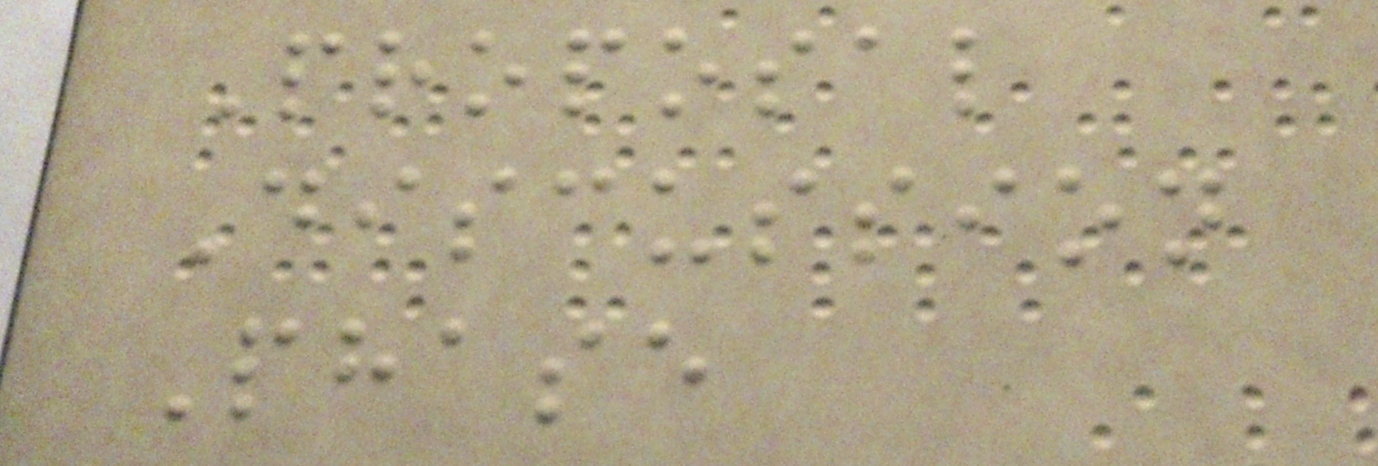Proposal
Discussion
Phase
